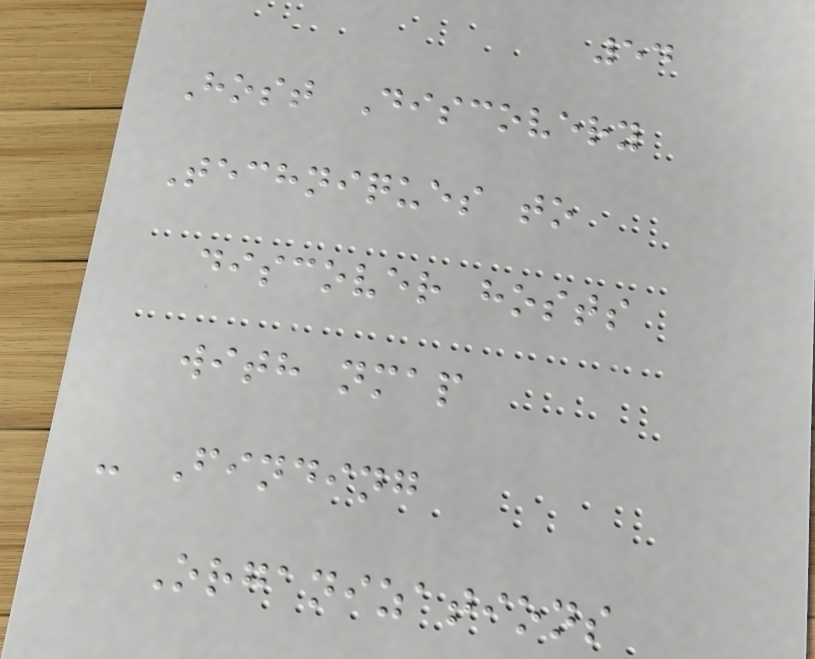54
Host Discovery
Techniques to
discover hosts
with nmap
- Finding
Organizations
